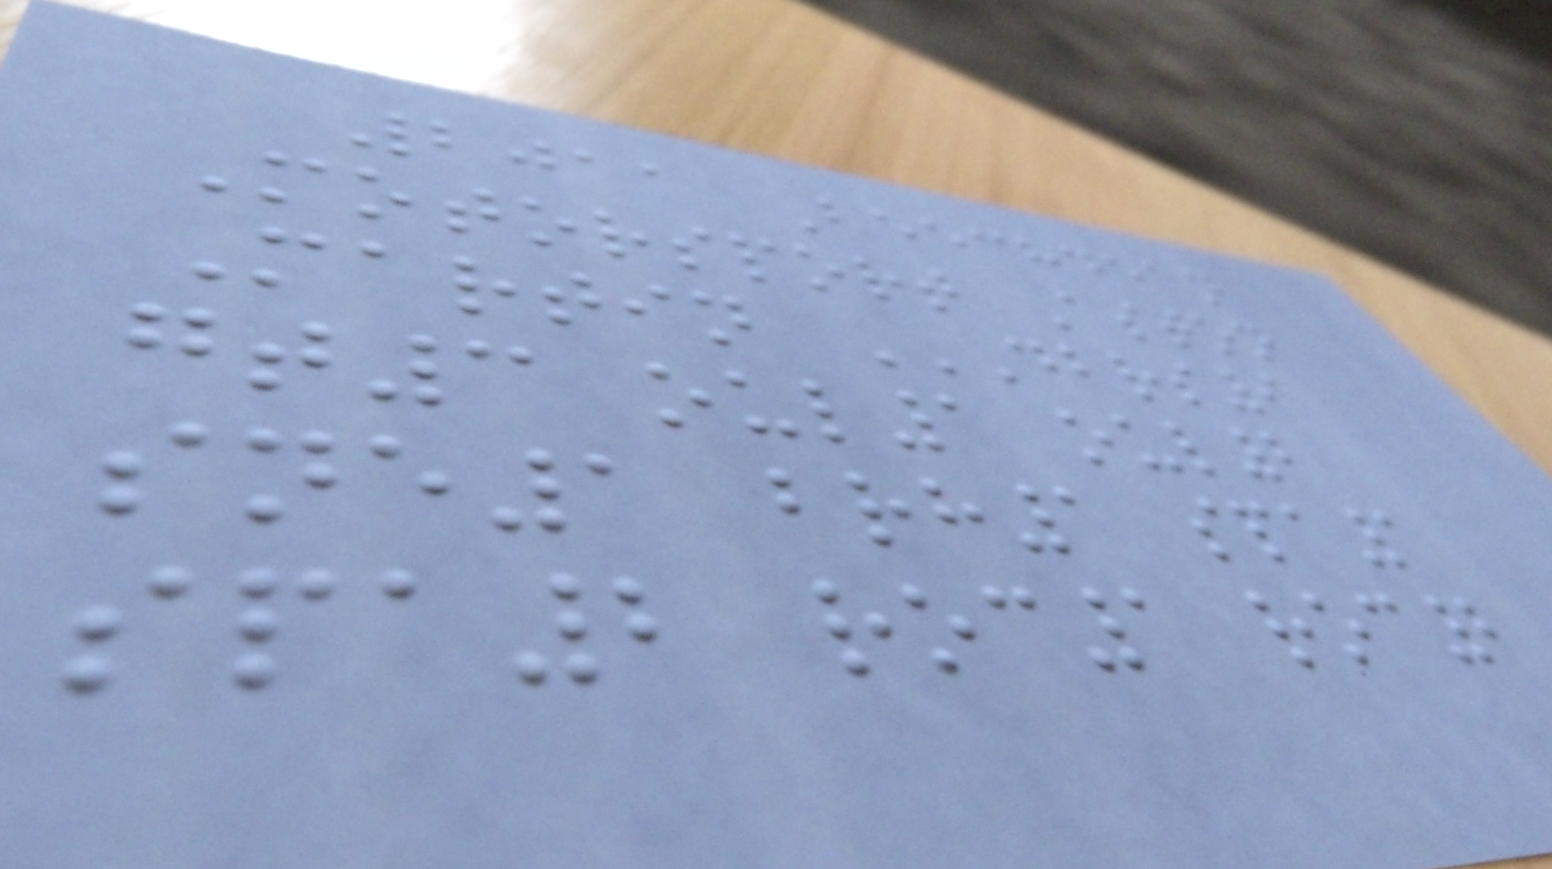2011 Beechdean
Motorsport Aston
Martin DBRS9
GT3 OUL1 OUL2
SNE1 BRH1 SPA1
SPA2 ROC1 ROC2
